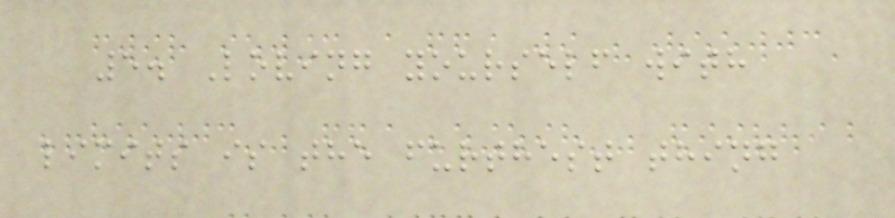5. Loving yourself with
limits is the furthest thing
